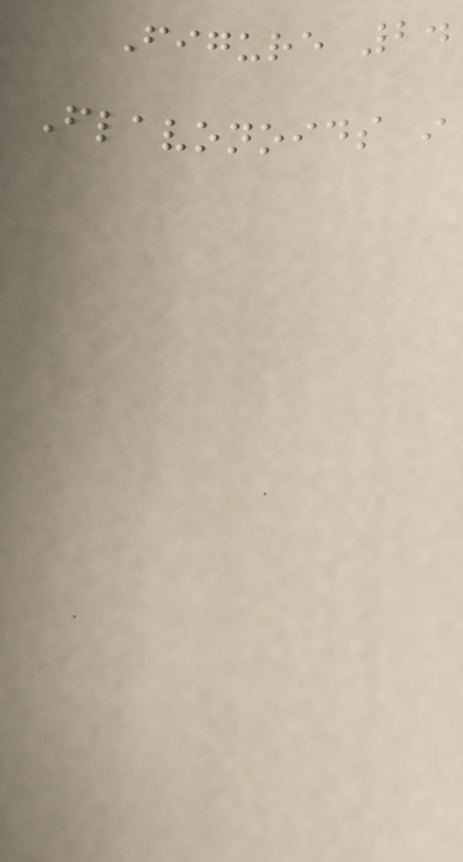Figure 2.
Flavonoids in
